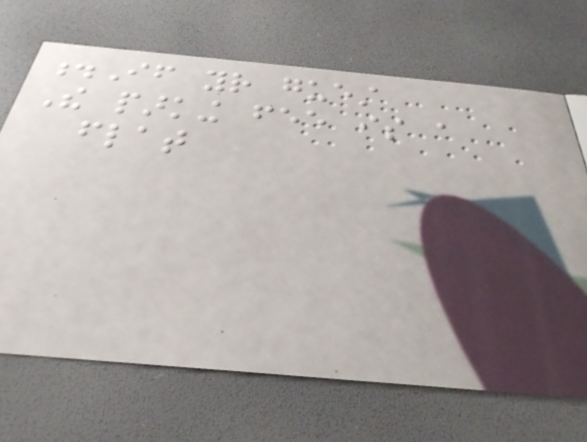.If your guest
The parking fee is a
flat
